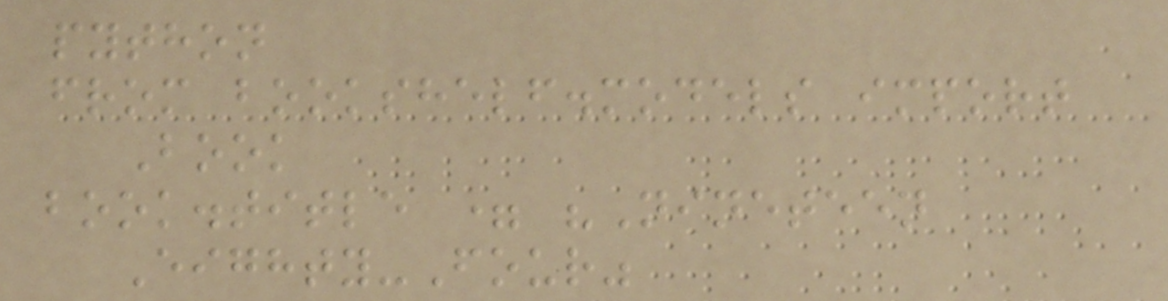python
from bookshelf.models import
Book
book.title = "Nineteen
Eighty-Four"
